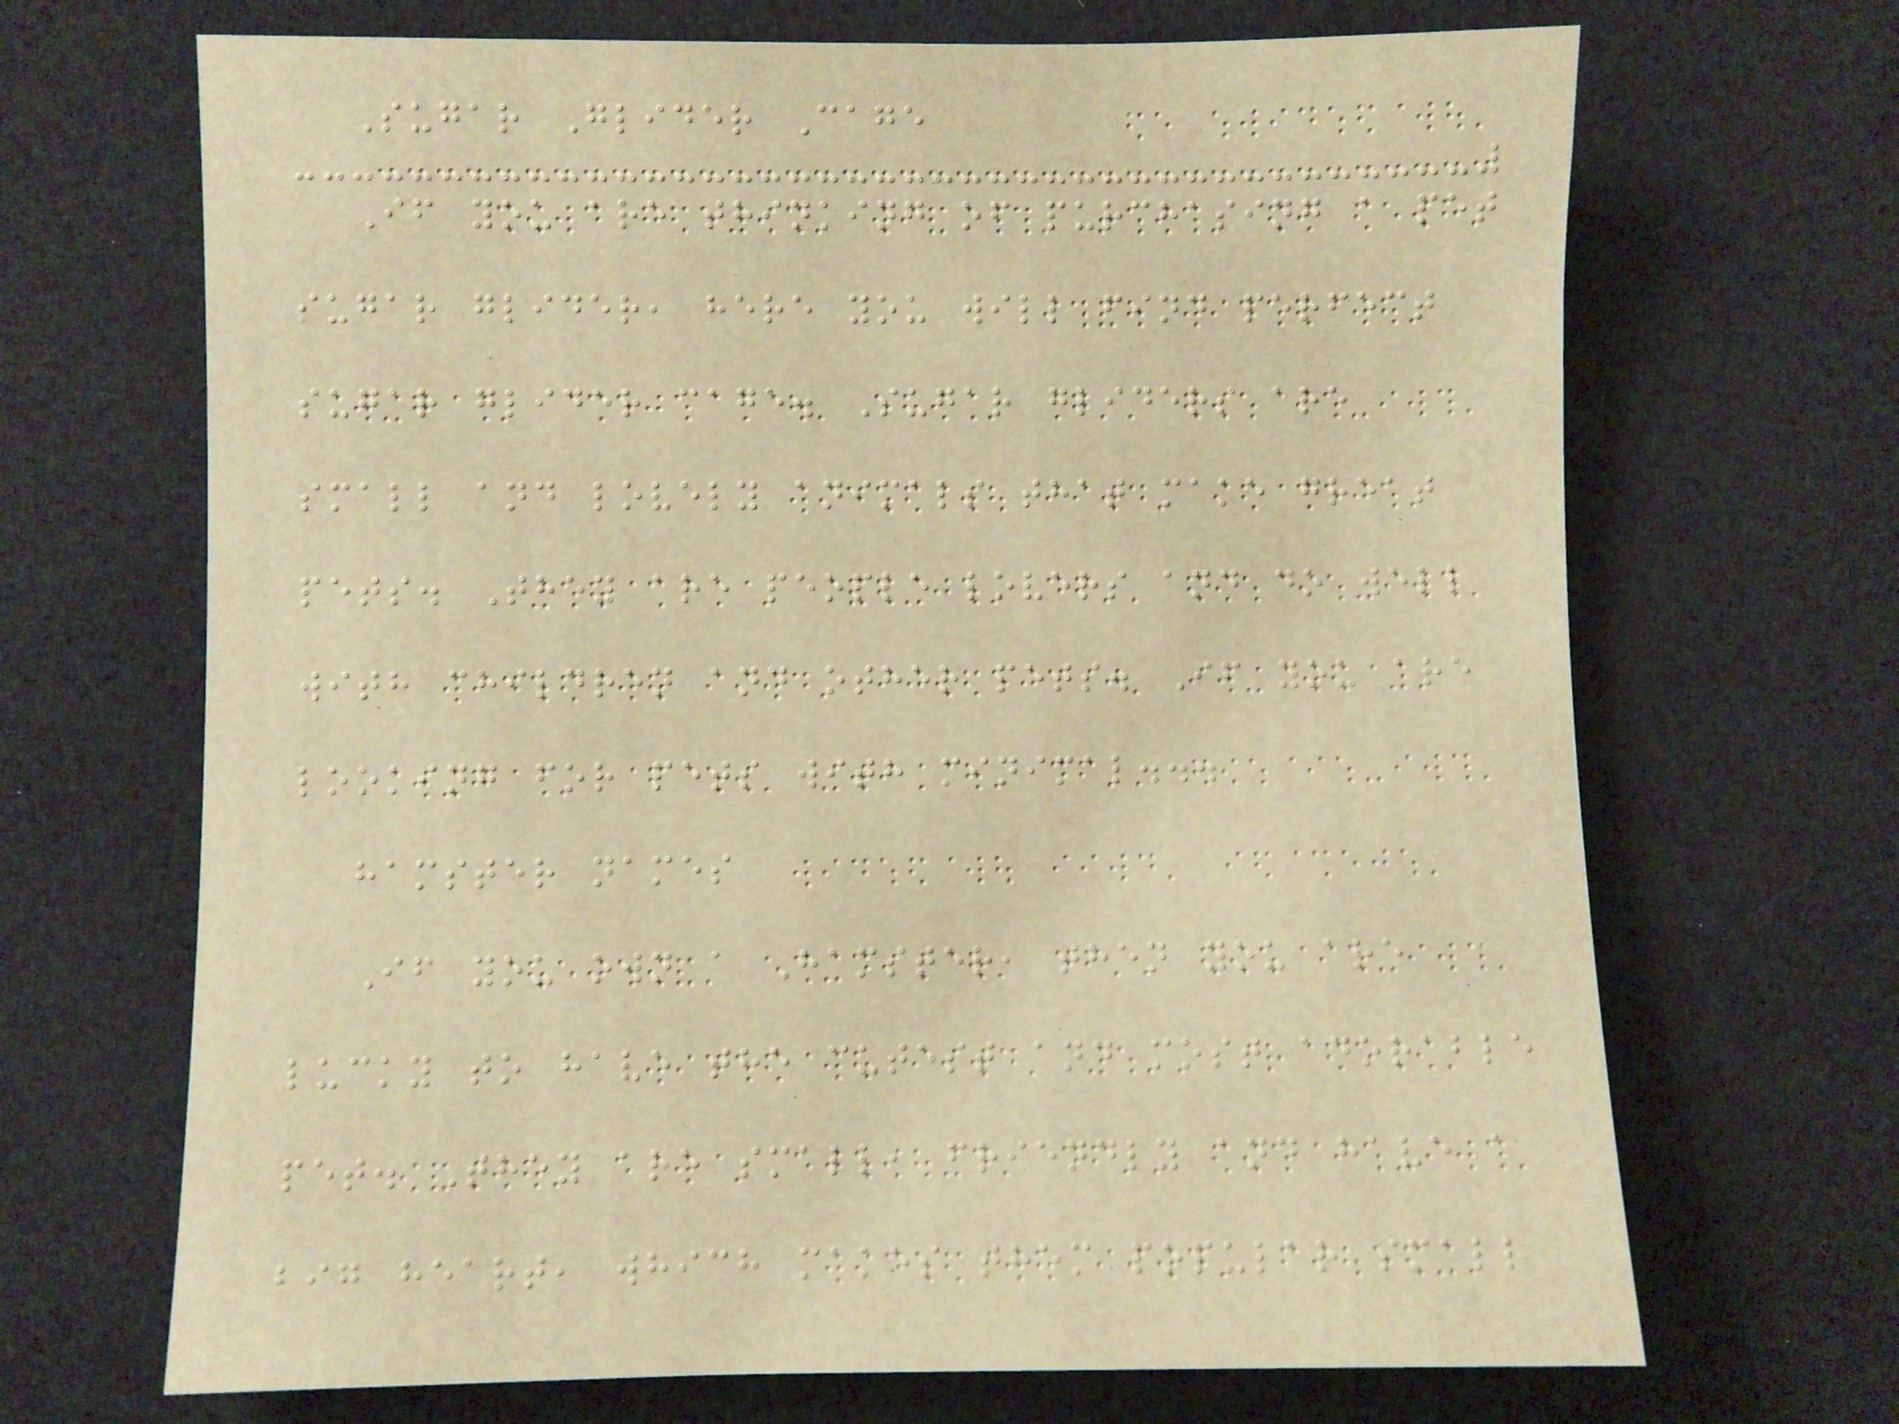Sugar Glider Cage
If you are thinking of purchasing a pet
sugar glider, here you will find perfect
sugar glider cage. Sugar gliders are
small and lovely animals that make great
pets. They are people lovers and do well
with children and other pets. If you are
looking for pets with minimal...
hamster names
If you own a Hamster, then you are
lucky to have the cutest and most adorable
pet. They are small, friendly and have a
big heart, which makes them popular small
